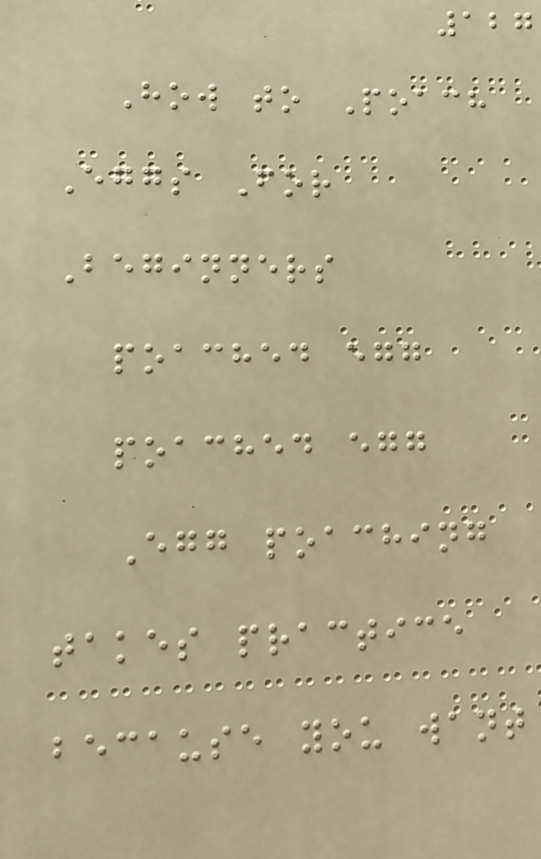127
How to Poach
Eggs For
Beginners
poached egg
poached egg
Egg poaching
takes practice
because you want
